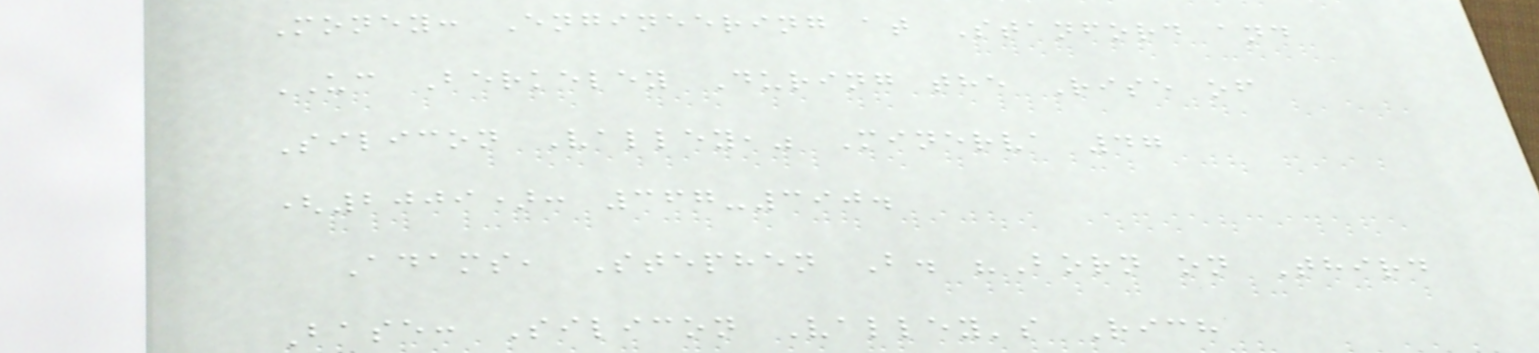Money: Engineering at Stanford and
UC Berkeley During the Rise of
Silicon Valley," Minerva 47
(2009): 367-390.
Adams, Stephen B. "Born on Third
Base: Silicon Valley's Rich
